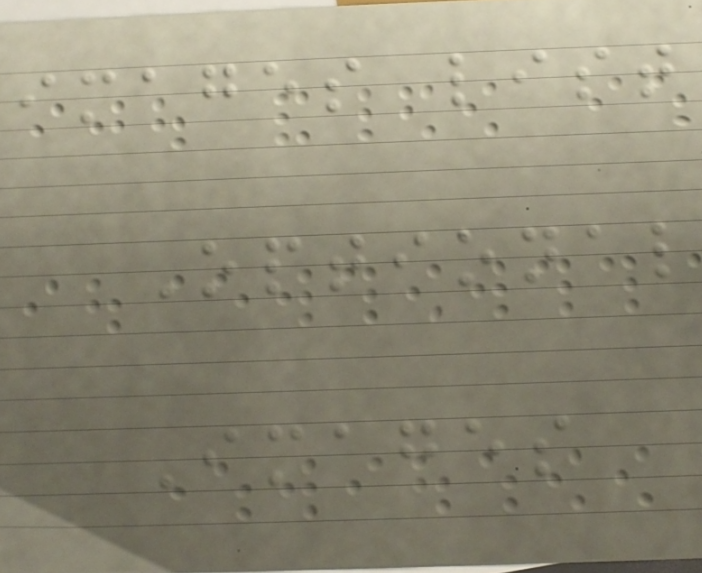images list
Optional
Images
